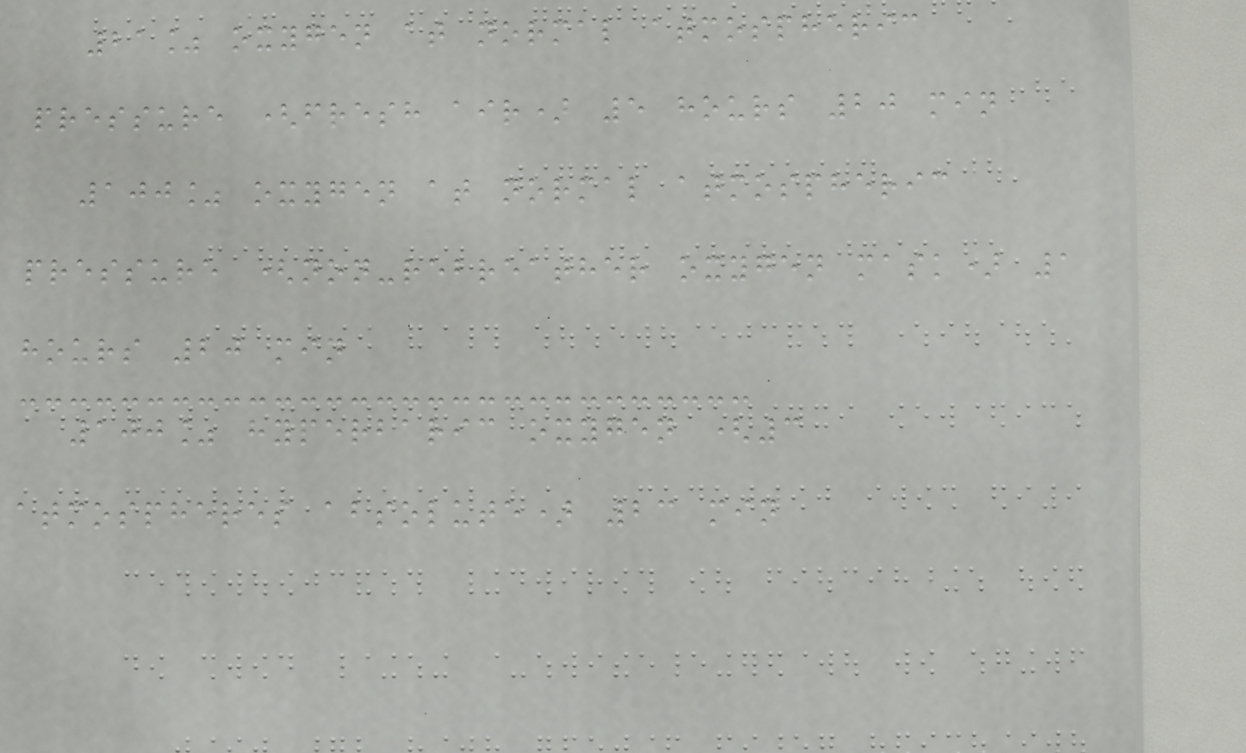21% oxygen at normal atmospheric
pressure (fresh air) 5 hours 20 min
100% oxygen at normal atmospheric
pressure (non-rebreather oxygen mask) 1
hours 20 min
100% hyperbaric oxygen (3
atmospheres absolute) 23 min
